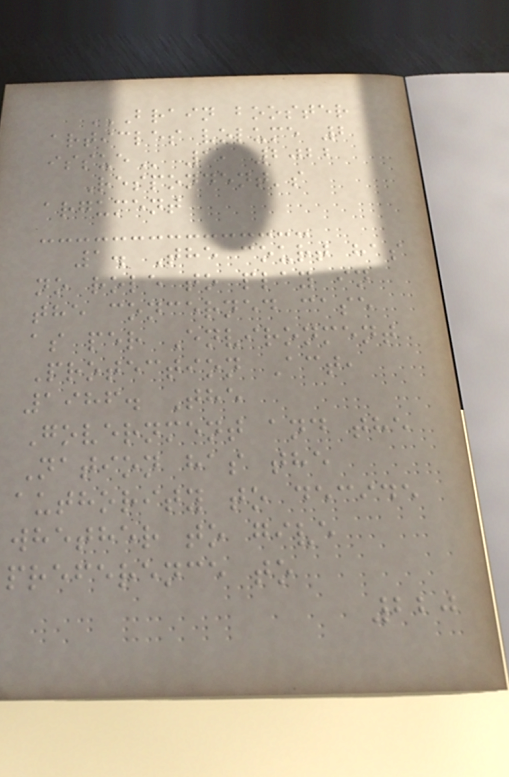BRAIN BOOSTER
ARTICLES VOLUME 2
ISSUE 1, 2022
Respondent's
argument
1. The court has
no role to play in
the concerned case
as per Environment
Protection Act,
1986. The
Government and the
Nation has the
authority to decide
whether to give
preference to
220
